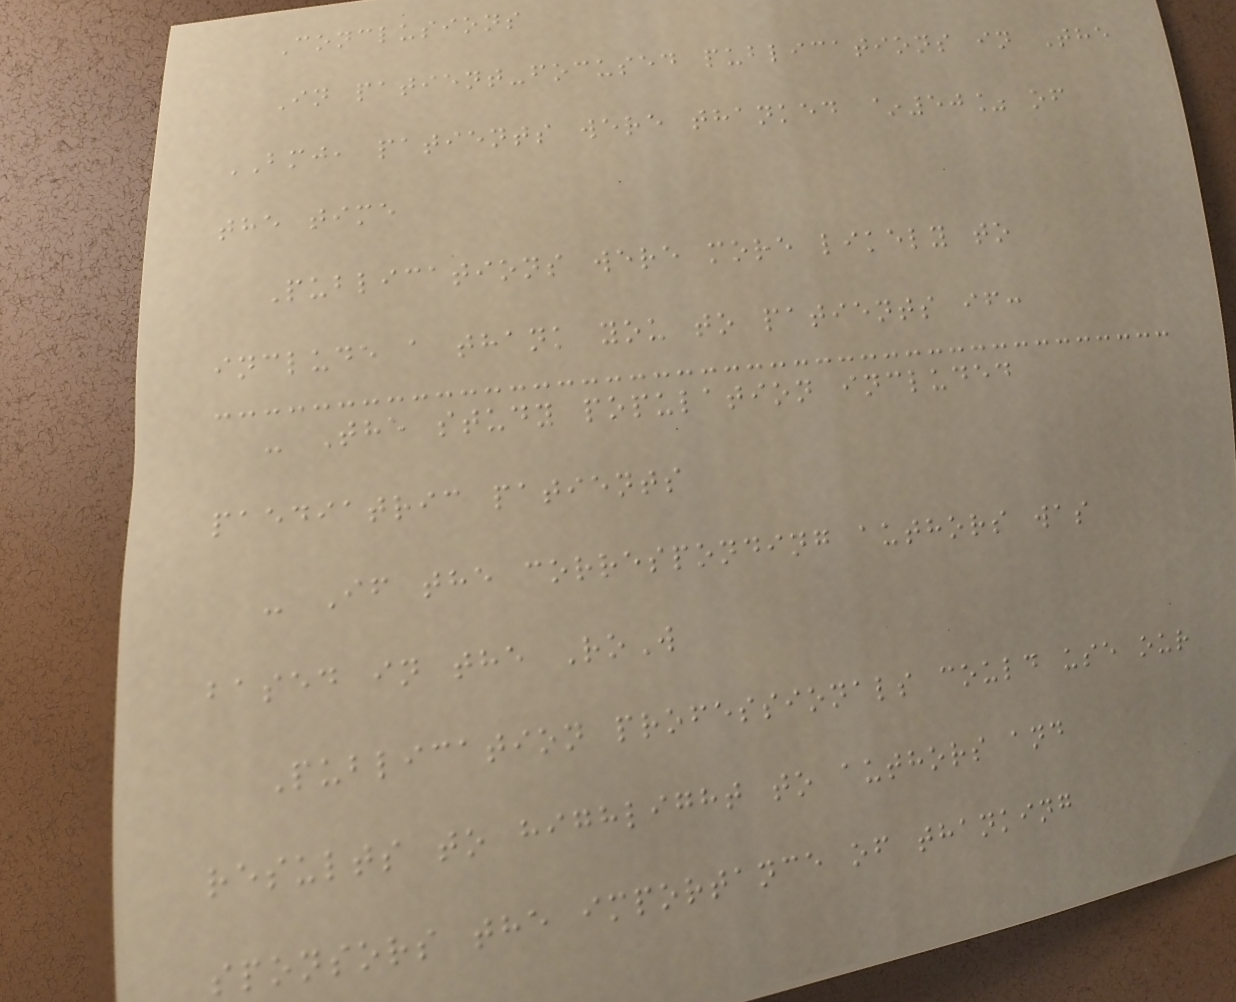Conclusions
In patient-focused publications in The
BMJ, patients were thanked ~50% of
the time
Publications were more likely to
include a thank you to patients if:
- The study population included
paediatric patients
- If the corresponding authors was
based in the RoW
Publication professionals could use our
results to highlight to authors and
sponsors the importance of thanking
